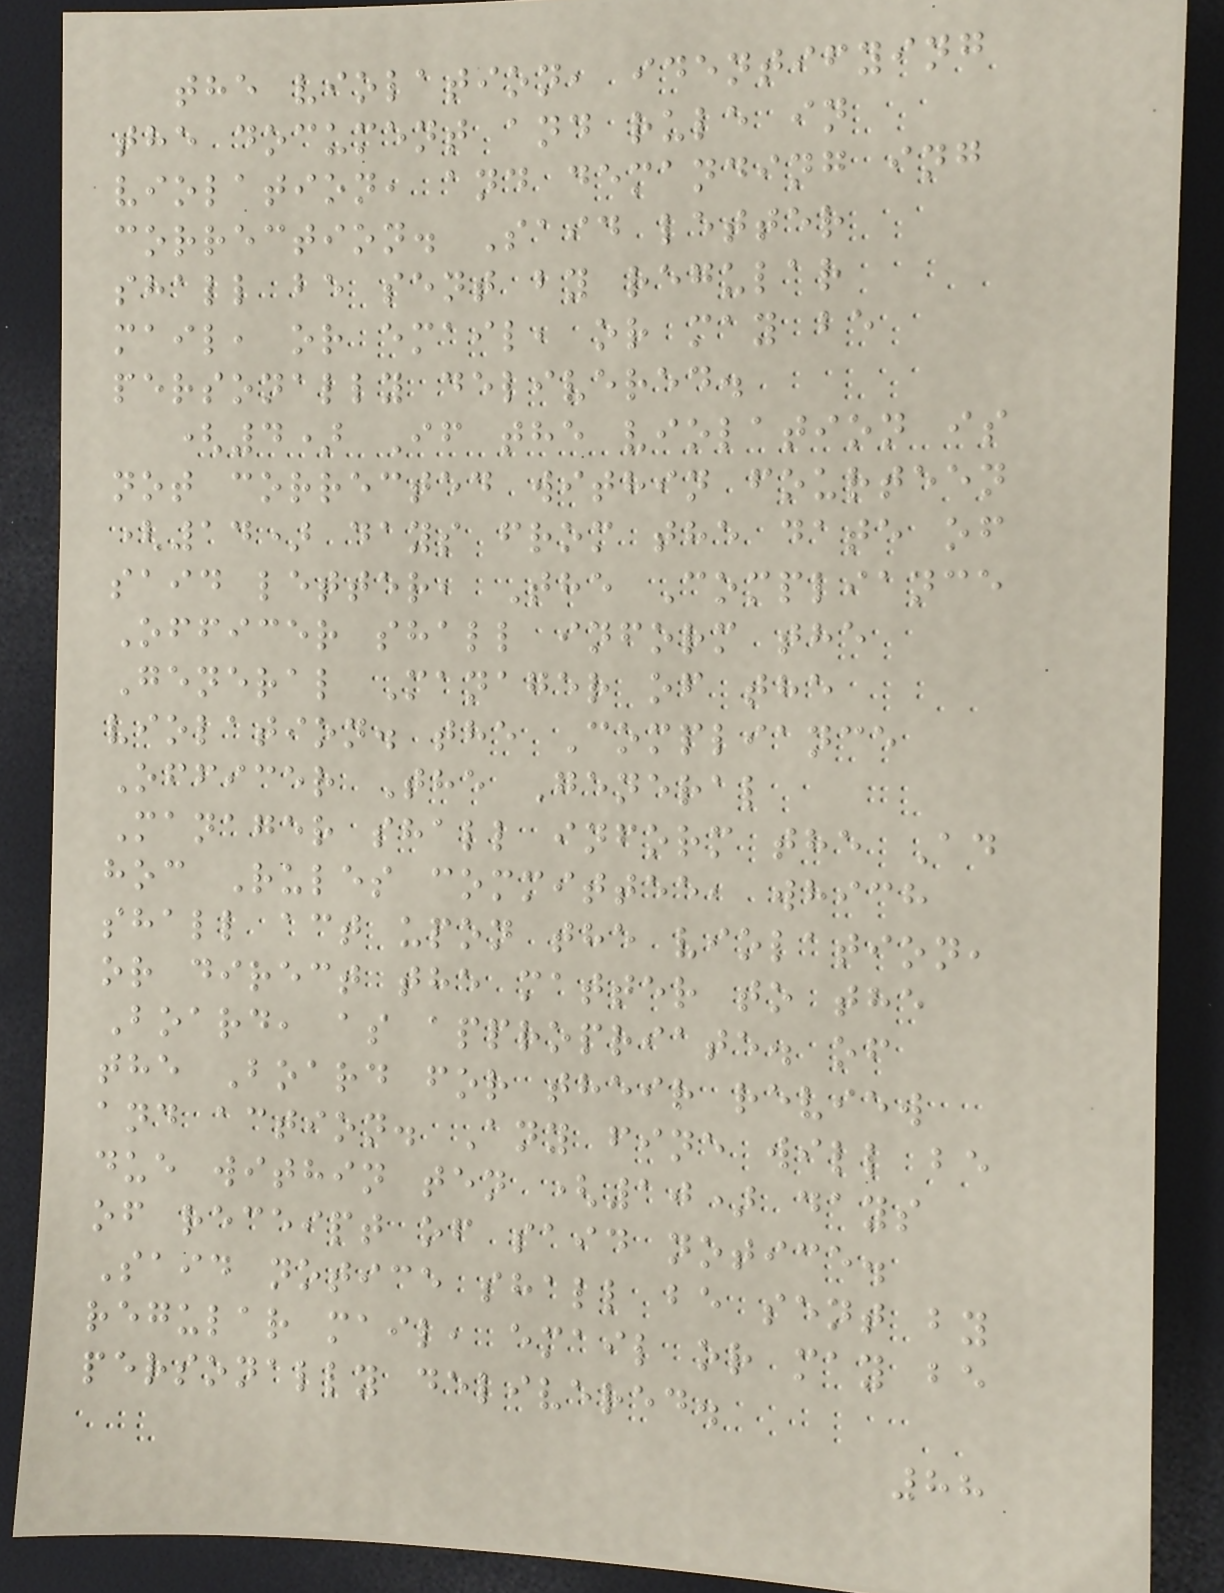the violation, identifying
the document and rule in
violation, and demanding ing
correction. Said letter
shall be sent by regular
mail, or email, or may be
personally delivered.
(4) If the violation is
not corrected within fourteen
(14) days from the date of
said letter, The Compliance
Officer shall inform the
General Manager of the
violation. the Compliance
Officer The General
Manager shall inform the Ad
hoc Rules committee, which
shall act upon the violation,
or direct the matter to the
Board, as appropriate. of
the Board for their review
and action. Any fine will be
due within ten (10) days
of receipt of said notice.
Said notice shall be sent by
regular mail, email or may be
personally delivered.
88
